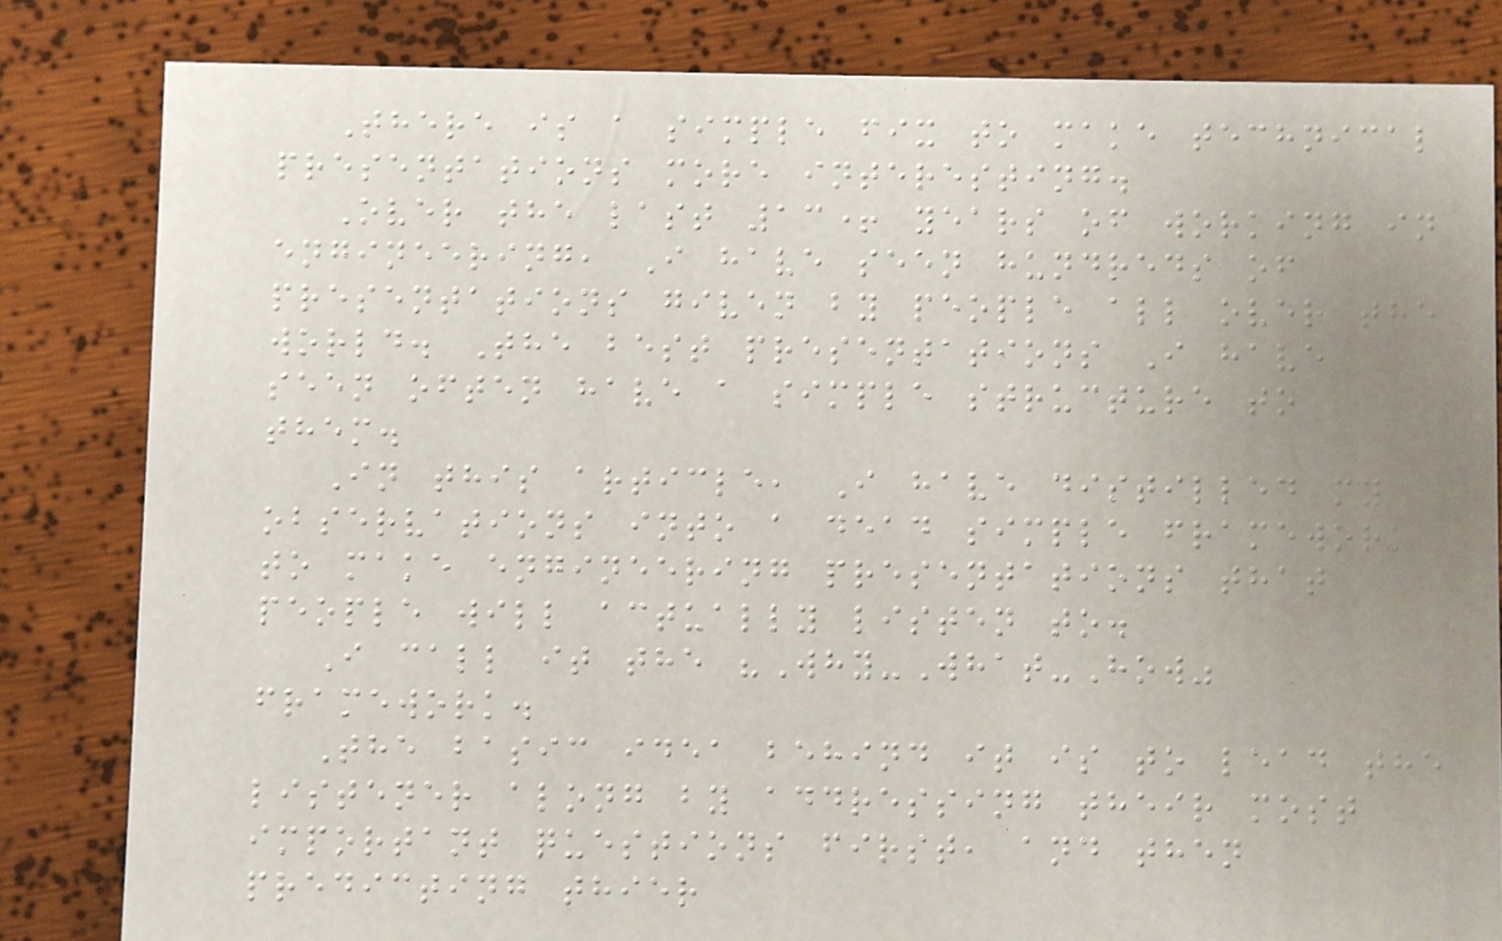There is a simple fix to make technical
presentations more interesting.
Over the last 13+ years of working in
engineering, I have seen hundreds of
presentations given by people all over the
world. The best presentations I have
seen often have a simple structure to
them.
In this article, I have distilled my
observations into a dead simple framework
to make engineering presentations that
people will actually listen to.
I call it the "Why-What-How"
framework.
The basic idea behind it is to lead the
listener along by addressing their most
important questions first, and then
predicting thier
